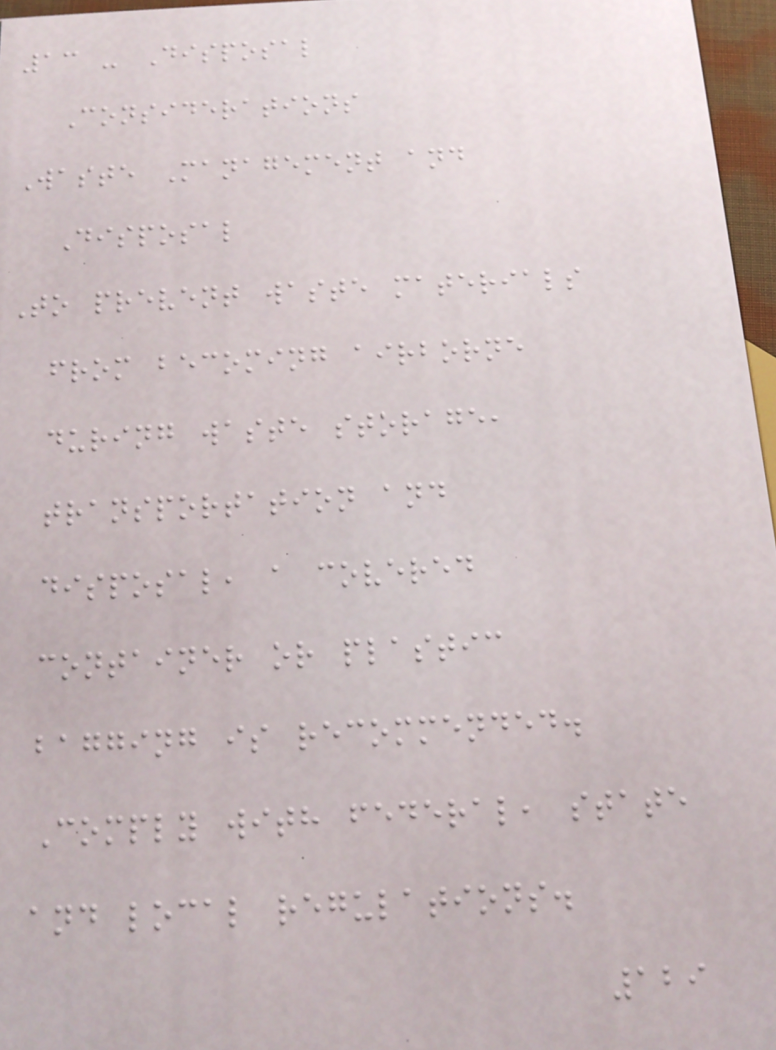13 - Disposal
Considerations
Waste Management and
Disposal
To prevent waste materials
from becoming airborne
during waste storage,
transportation and
disposal, a covered
container or plastic
bagging is recommended.
Comply with federal, state
and local regulations.
129
